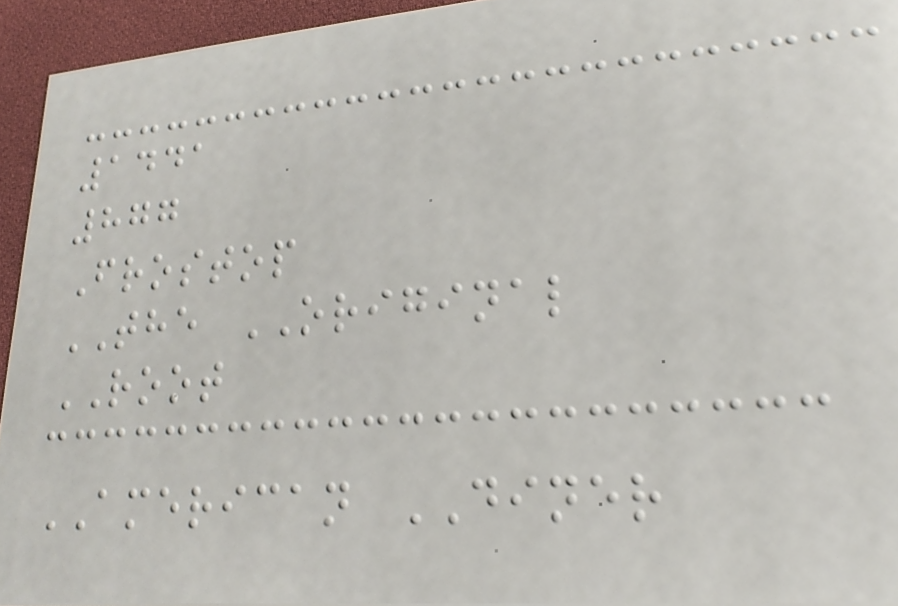1441
877
Frostop
THE ORIGINAL
ROOT
AMERICAN DINER
